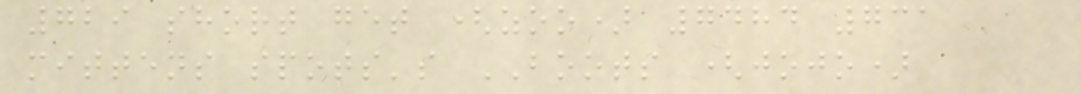729 short get (zoo) 7484 731
mittens spots's BOOTS (jojo)
